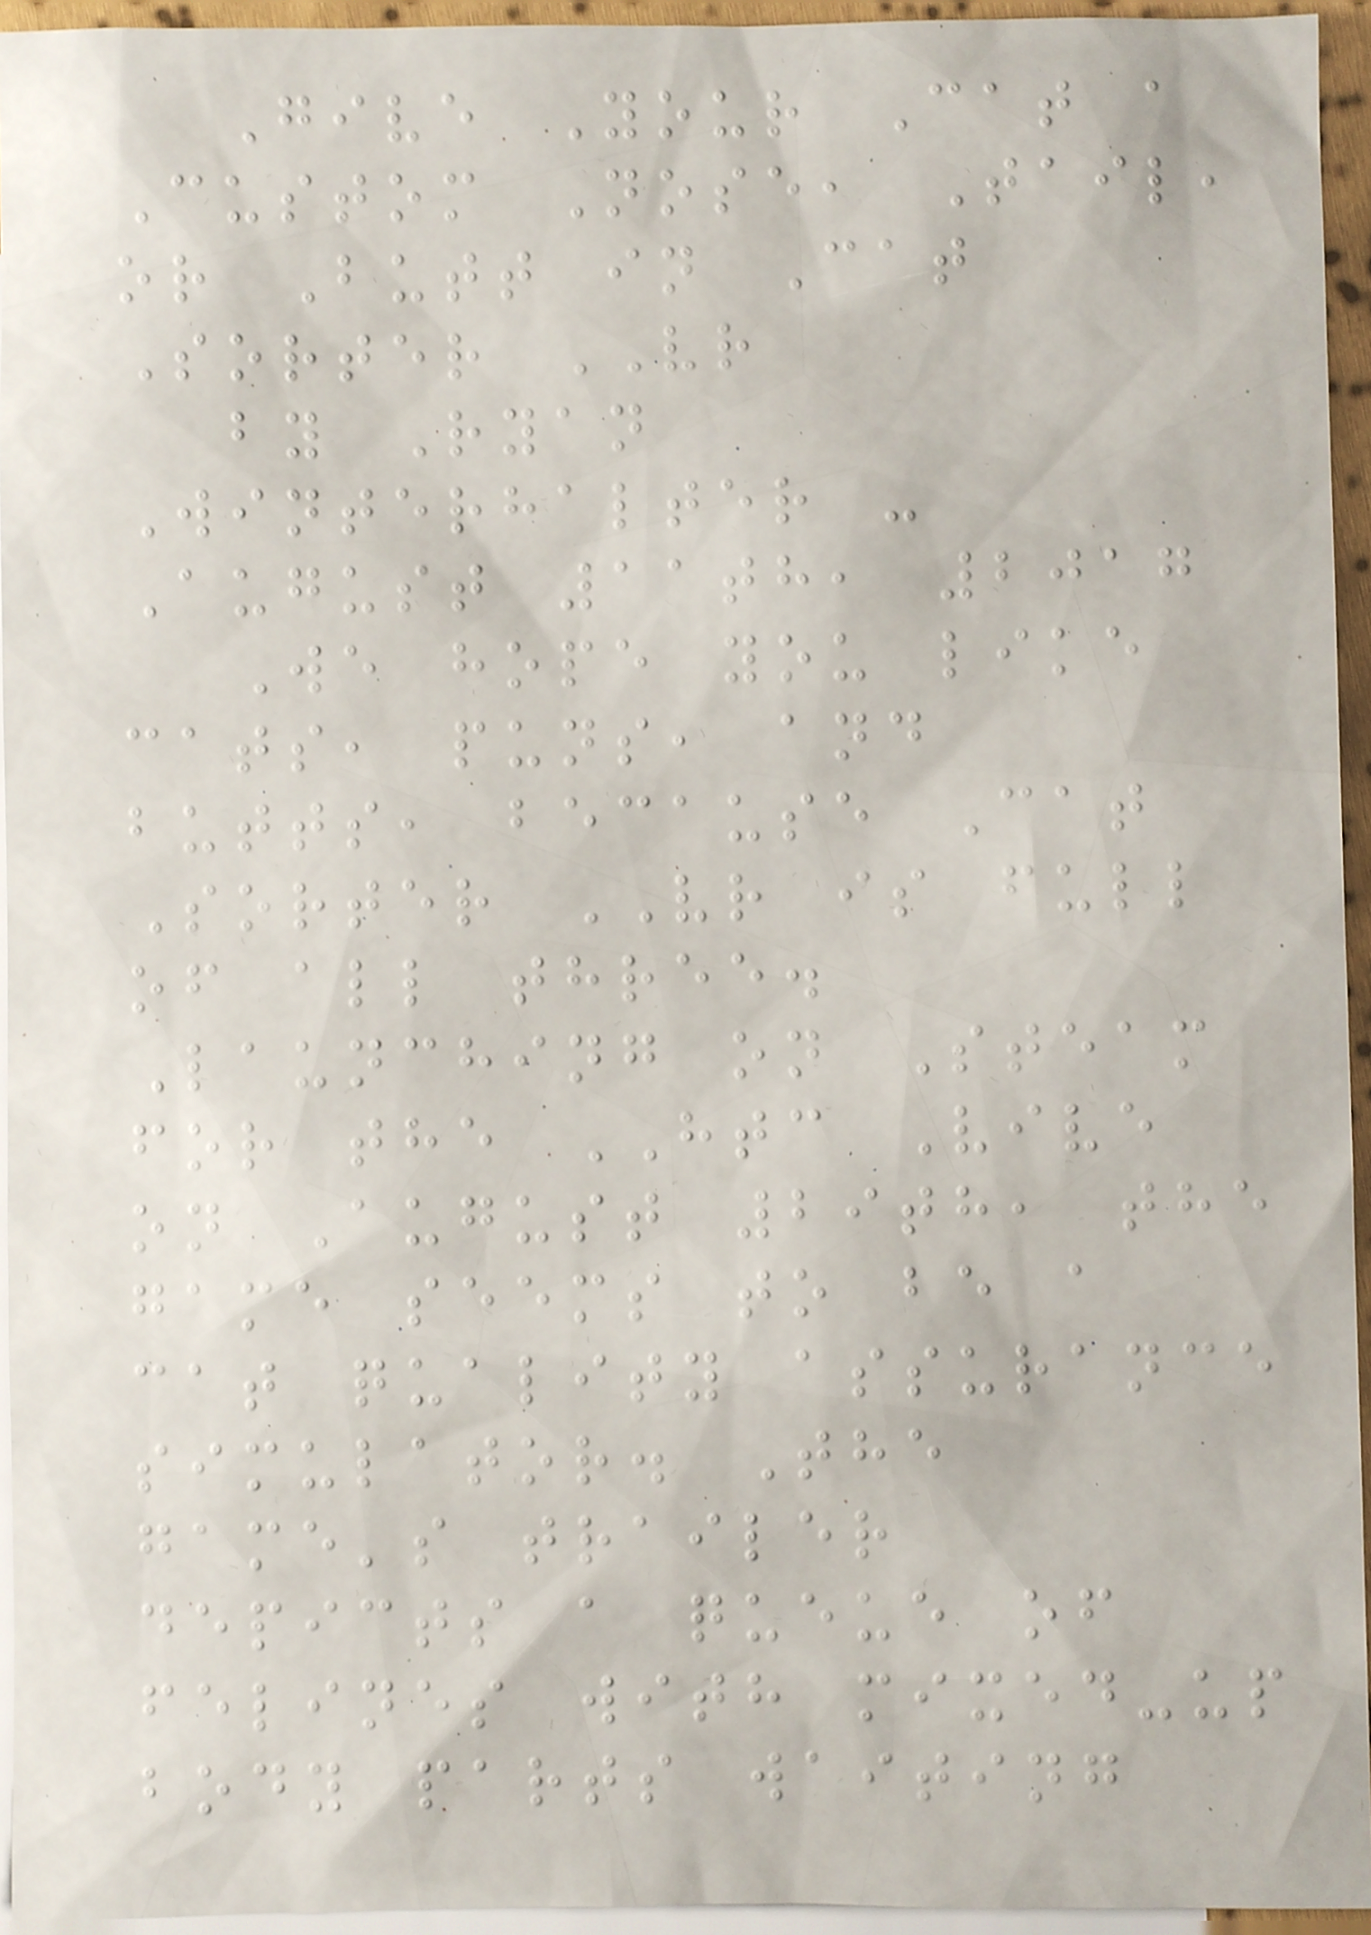Give Your Cat a
Custom Nose, Tail,
or Butt in Cat
Sorter VR
by Ryan
Winterhalter -
August 11th, 2017
We hope you like
cats, puns, and
butts, because Cat
Sorter VR is full
of all three.
Launching on Steam
for the HTC Vive
on August 29th, the
game seems to be a
cat quality assurance
simulator. The
game's trailer
depicts a queue of
felines with mixed-up
body parts waiting
